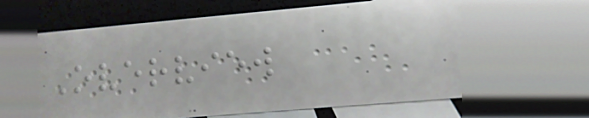Overview
